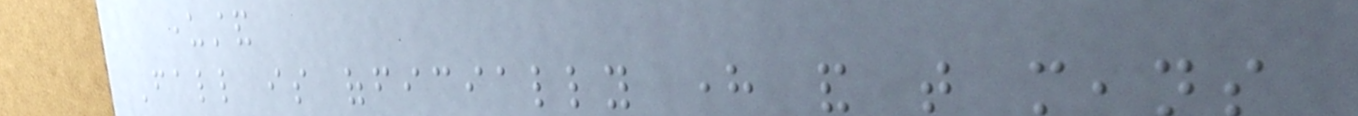understand
Fall is officially here and that means
